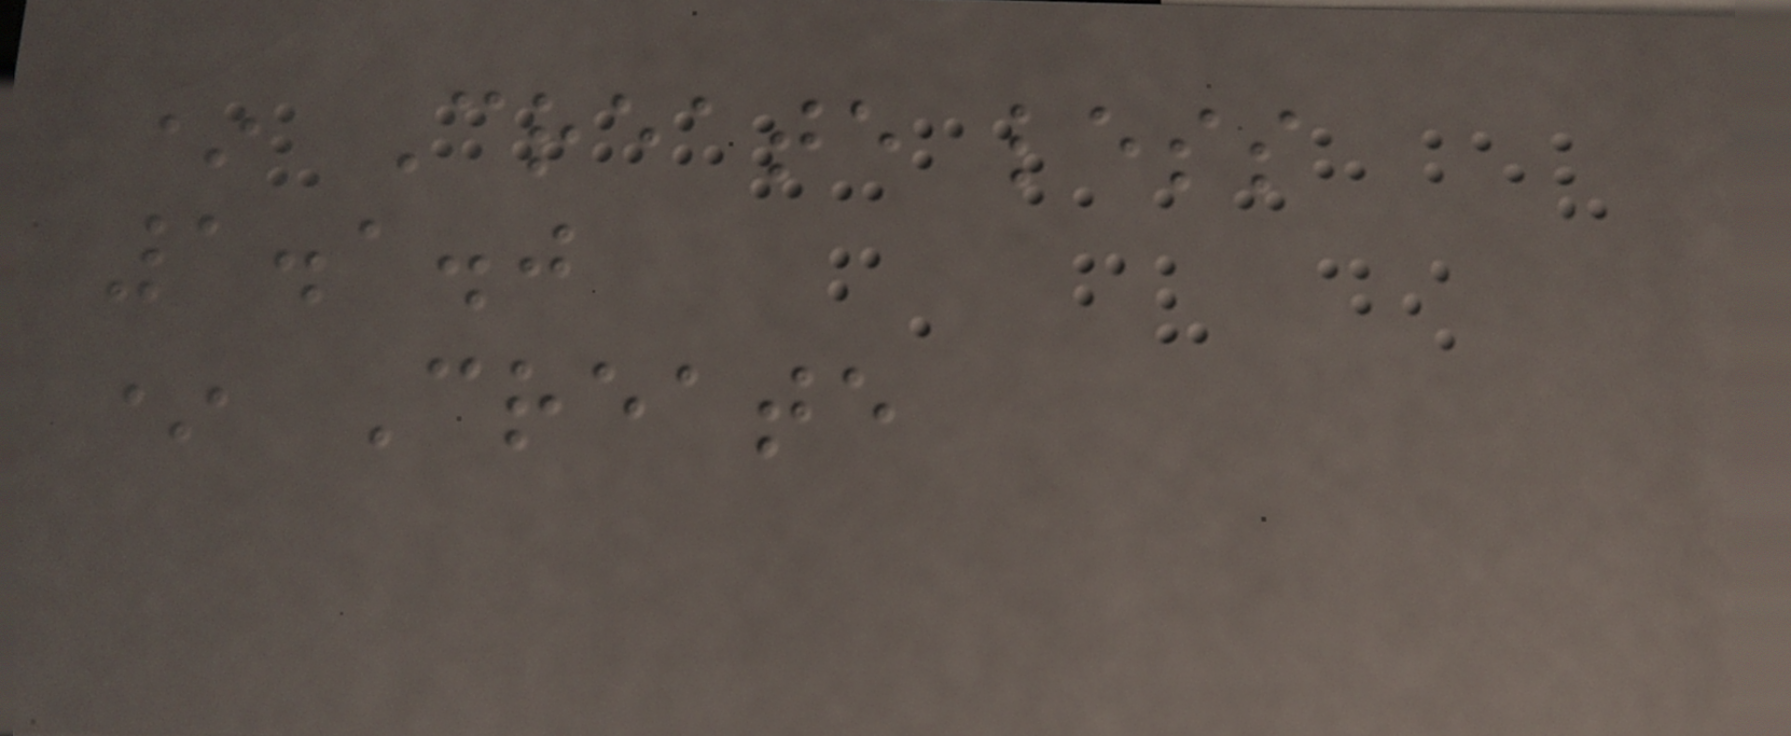* Create less
1.1.0
* Create
